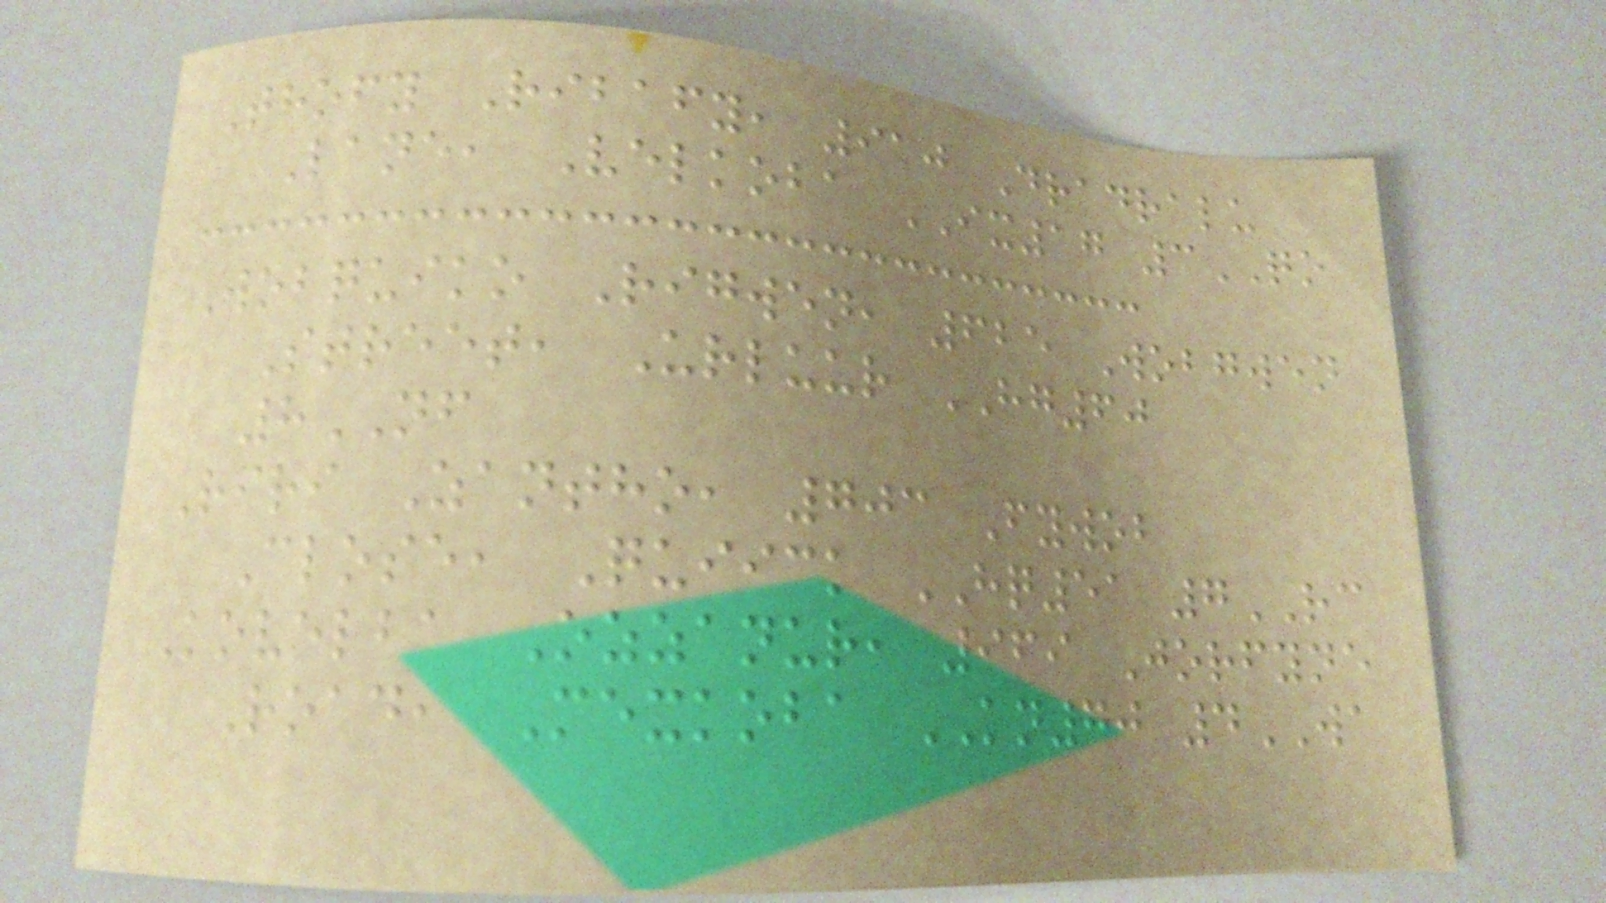Thofy Ribafy, 910 Dradralu
Lane, Velkoba IX17 3QO
Wobquiko Rigwen, 625 Wobgwen
Street, Urluur HG60
8NF
Riri Zantho, 703 Fywob
Close, Quiick HQ51 7RC
Kovelba Ozzanur, 969 Jorfyne
Road, Mexkoba KN70 4WA
